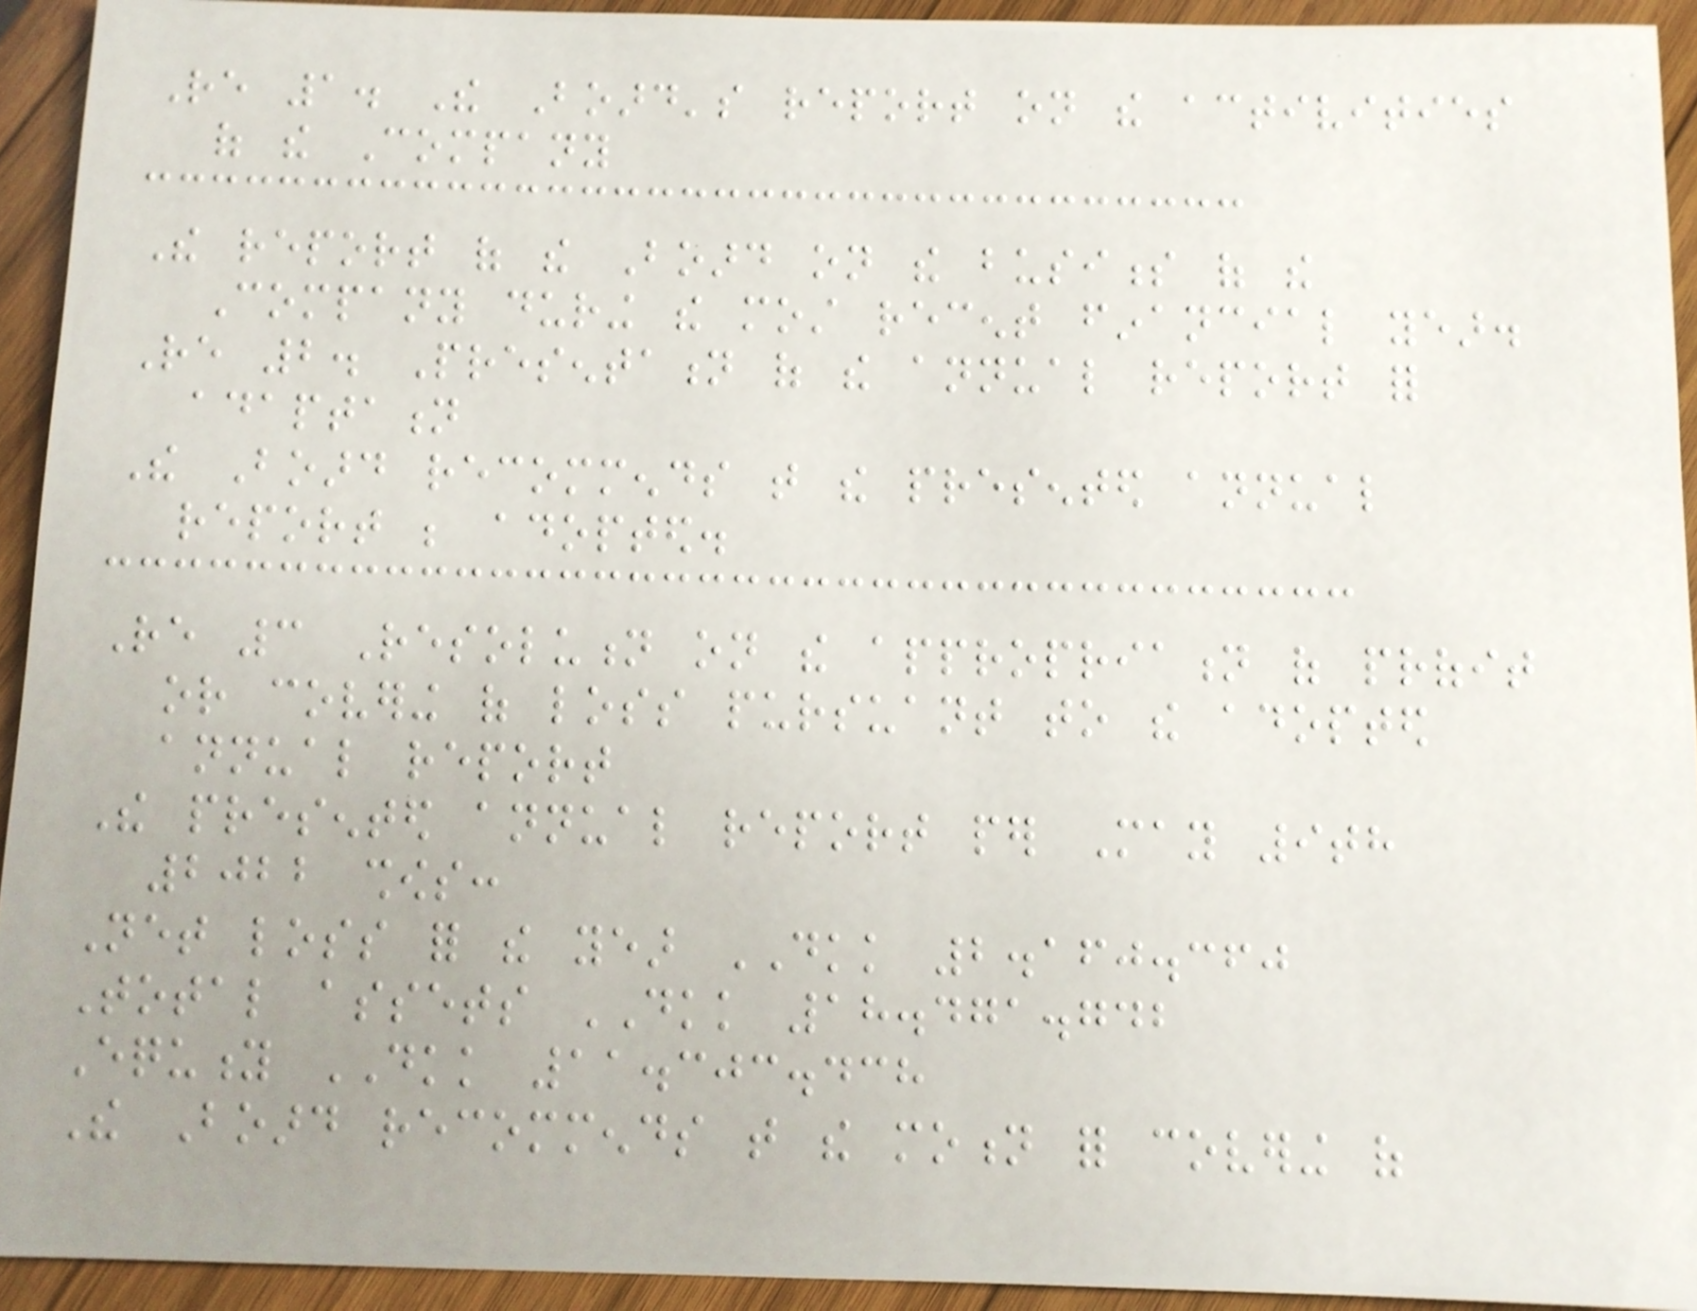Re 1. The Board's report on the activities
of the Company
The report of the Board on the business of the
Company during the most recent financial year.
Re 2. Presentation of the annual report for
adaptation
The Board recommends that the presented annual
report be adopted.
Re 3 Resolution on the appropriation of profit
or covering of loss pursuant to the adopted
annual report
The presented annual report per May 9th
2022 shows:
Net loss for the year DKK 2.160.360
Total assets DKK 18.471.742
Equity DKK 11.303.438
The Board recommends that the motion for covering of
